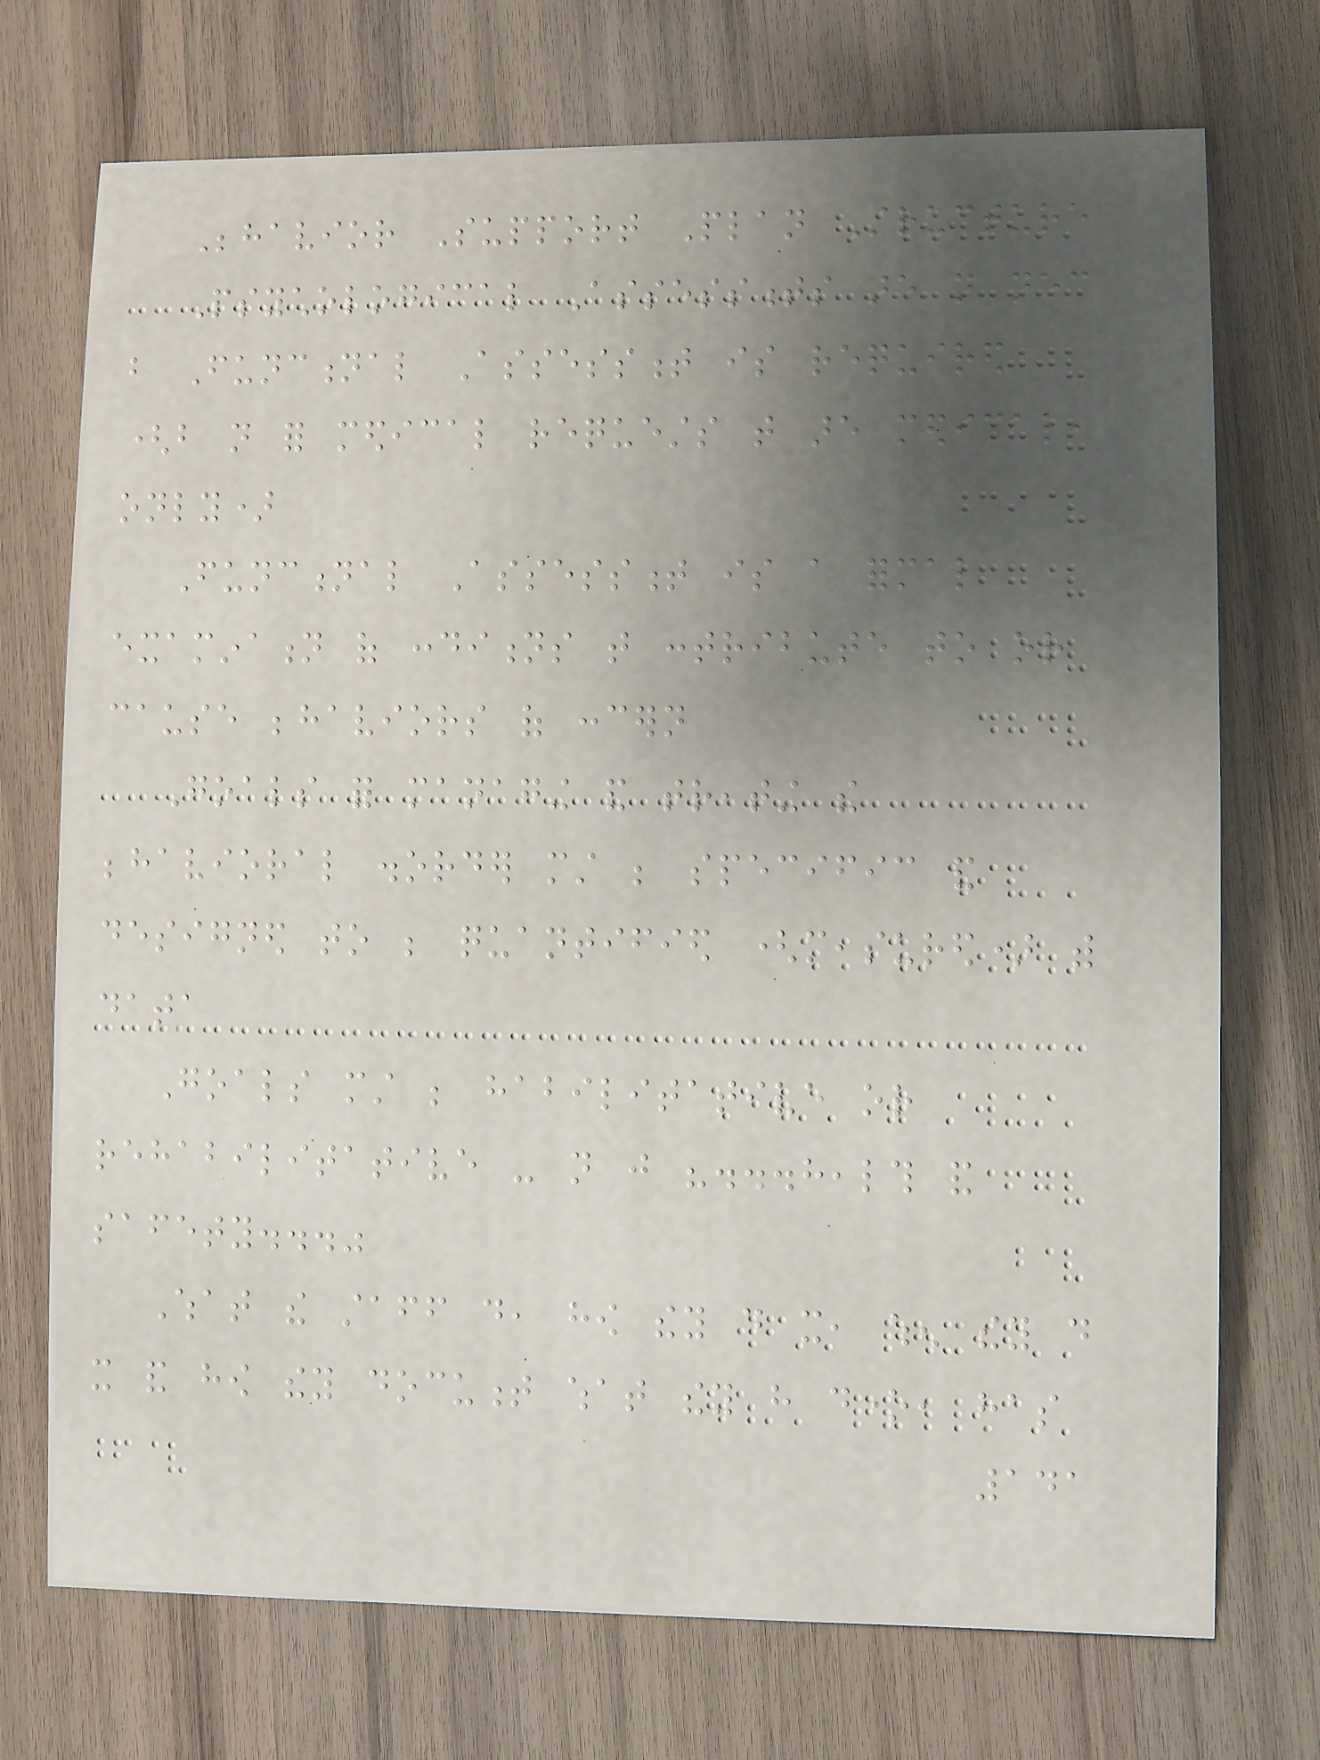Behavior Support Plan Structure
Psychological Assessments are not necessary
but Functional Assessment is required
(but not for medical requests that are medical,
only)
Functional Assessment is a formal
examination of conditions that contribute to or
cause behaviors of concern
Goals for managing and treating the
behavioral disorder must be specific and
designed to be quantified (measured) with
data
Goals must be habilitative or
rehabilitative - not just "...health and
safety..."
What the staff do, how they do it, when they do
it and how they document what they have done, has
141
